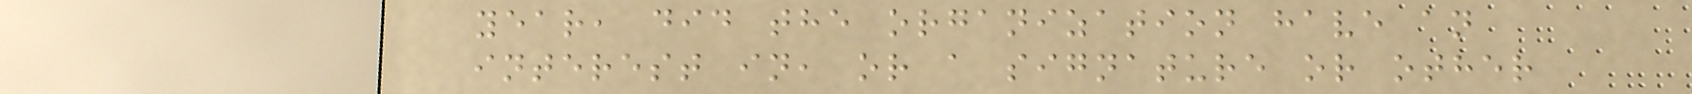year, did the organization have an
interest in, or a signature or other
